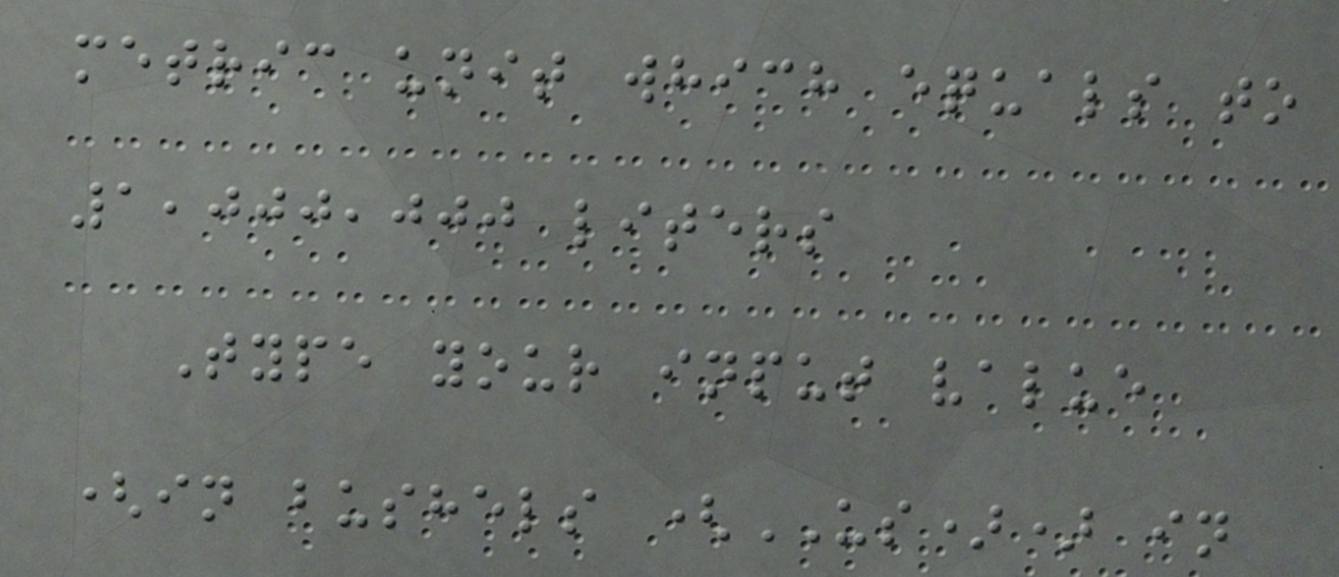metric unit which equals to
1,000,000 liters
Type your input value
(in bushels (US)) in
